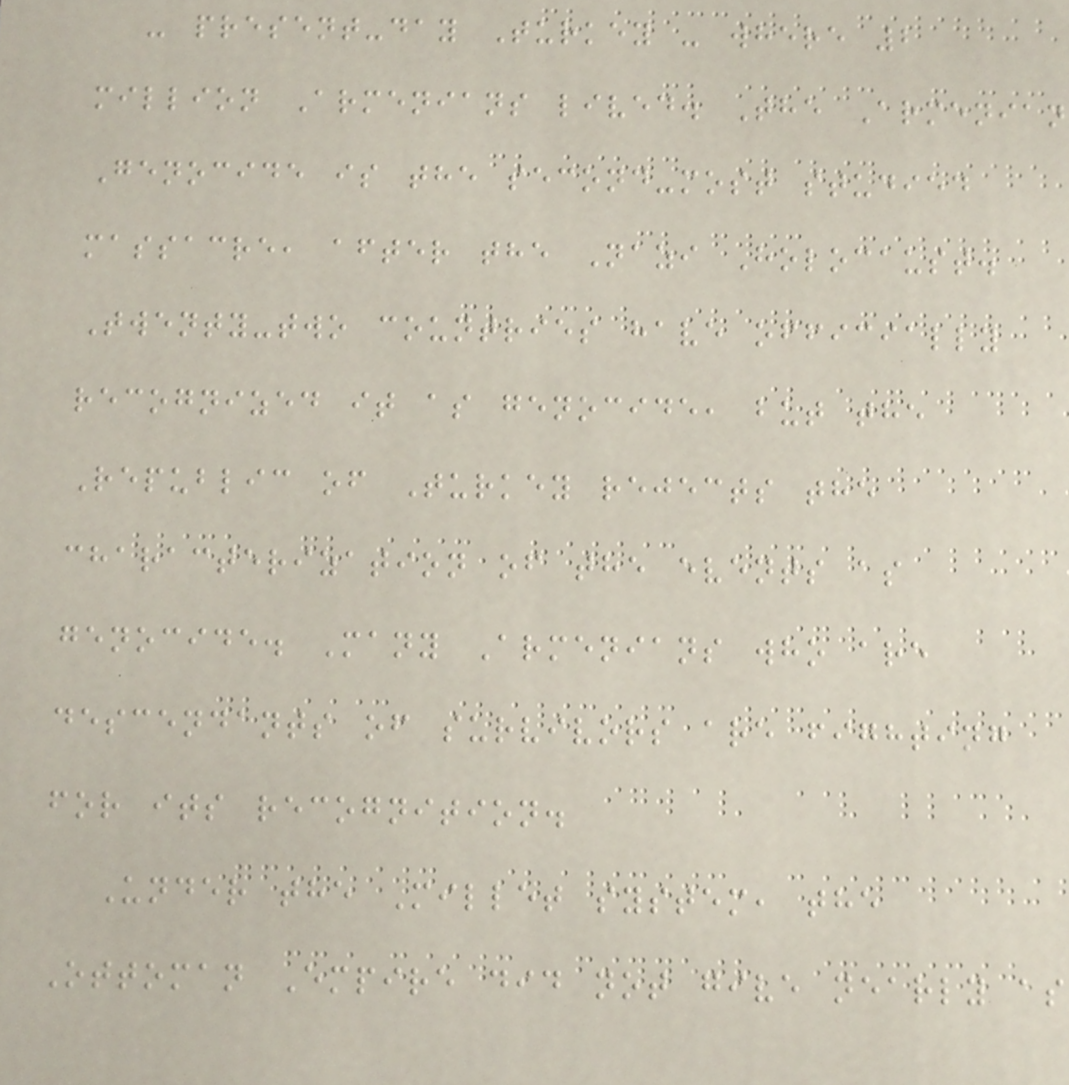- present-day Turkey - where 2
million Armenians lived. The Armenian
Genocide is the second-most studied
massacre, after the Nazi Holocaust.
Twenty-two countries have officially
recognized it as genocide, but the
Republic of Turkey rejects the
characterization of the events as
genocide. Many Armenians who are
descendants of survivors are fighting
for its recognition.
Under the Millet system, the
Ottoman Empire did not give nearly as
